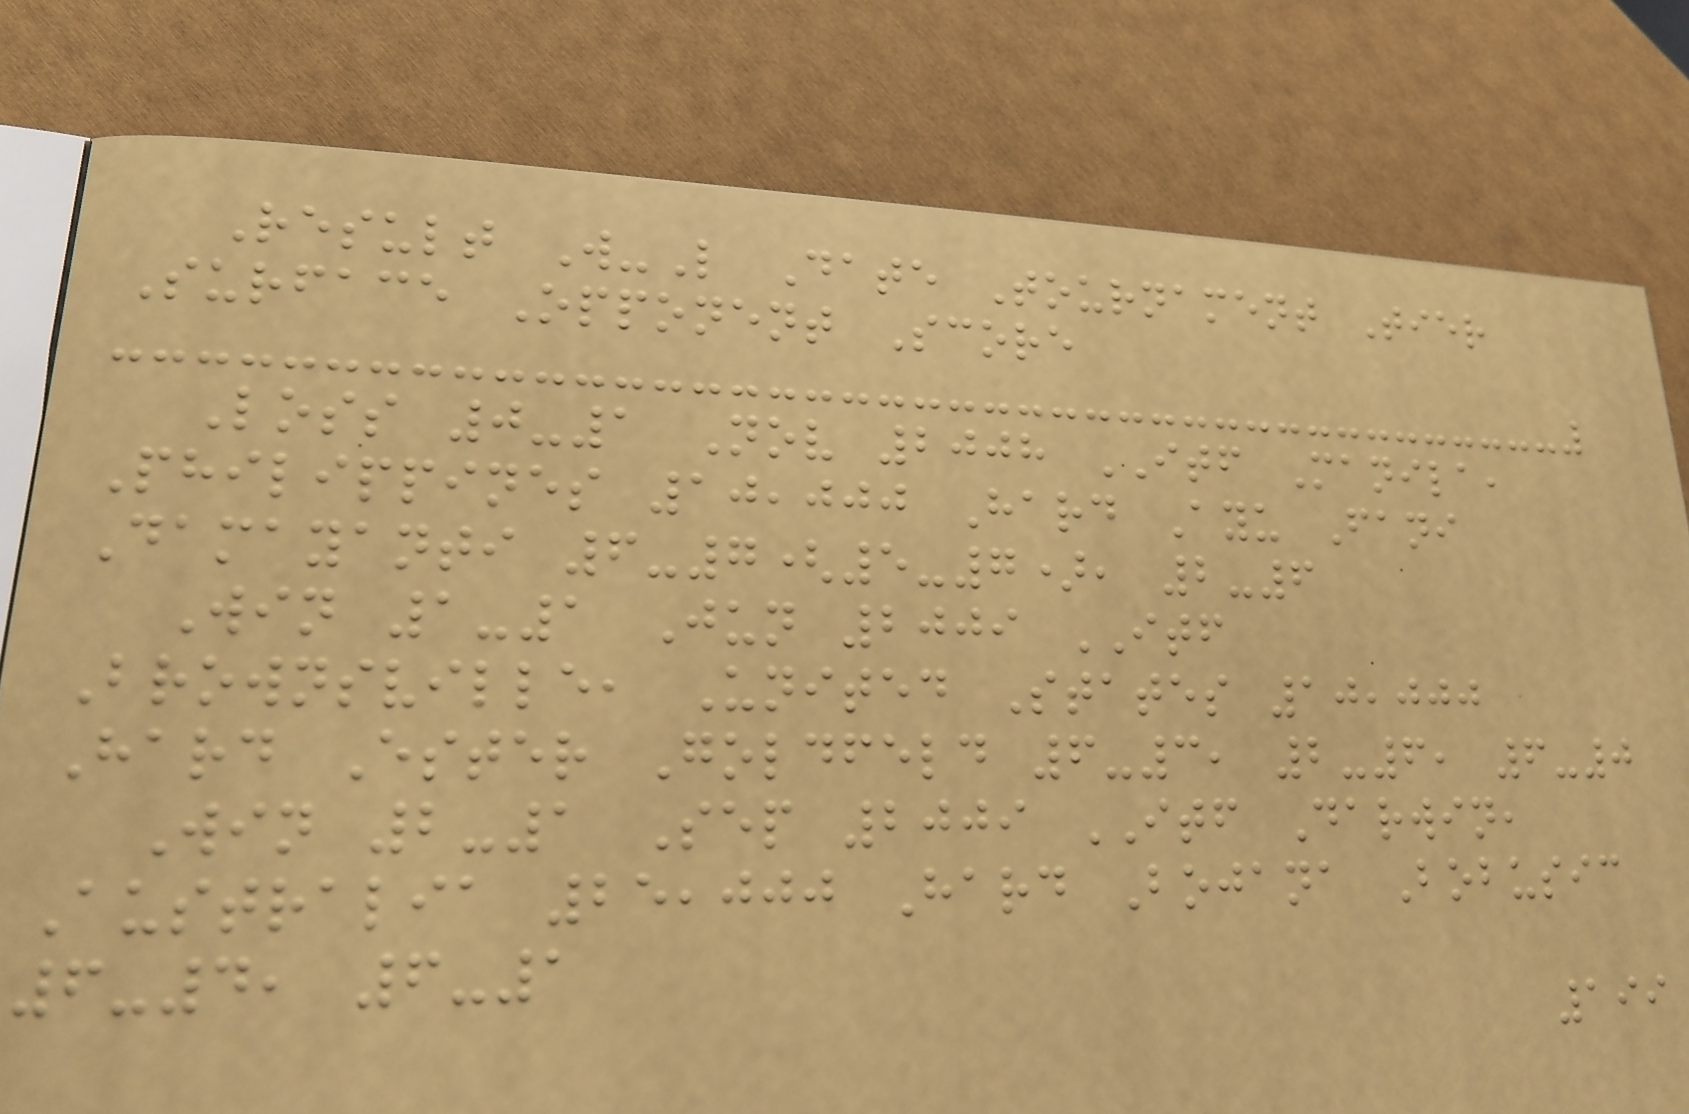Result W-L Date Tournament Tier
Surface Opponent Score
Loss 0-1 Nov 2008 ITF Manila,
Philippines 10,000 Hard Ayu Fani
Damayanti 6-7(5-7), 2-6
Win 1-1 Jun 2009 ITF
Brownsville, United States 10,000
Hard Ester Goldfeld 6-3, 2-6, 6-0
Win 2-1 Sep 2009 ITF Darwin,
Australia 25,000 Hard Bojana Bobusic
6-4, 6-1
199
